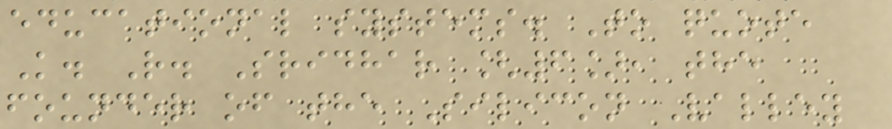educational systems. To quote
K. R. Sridhar [6], the
founder of the Silicon Valley
